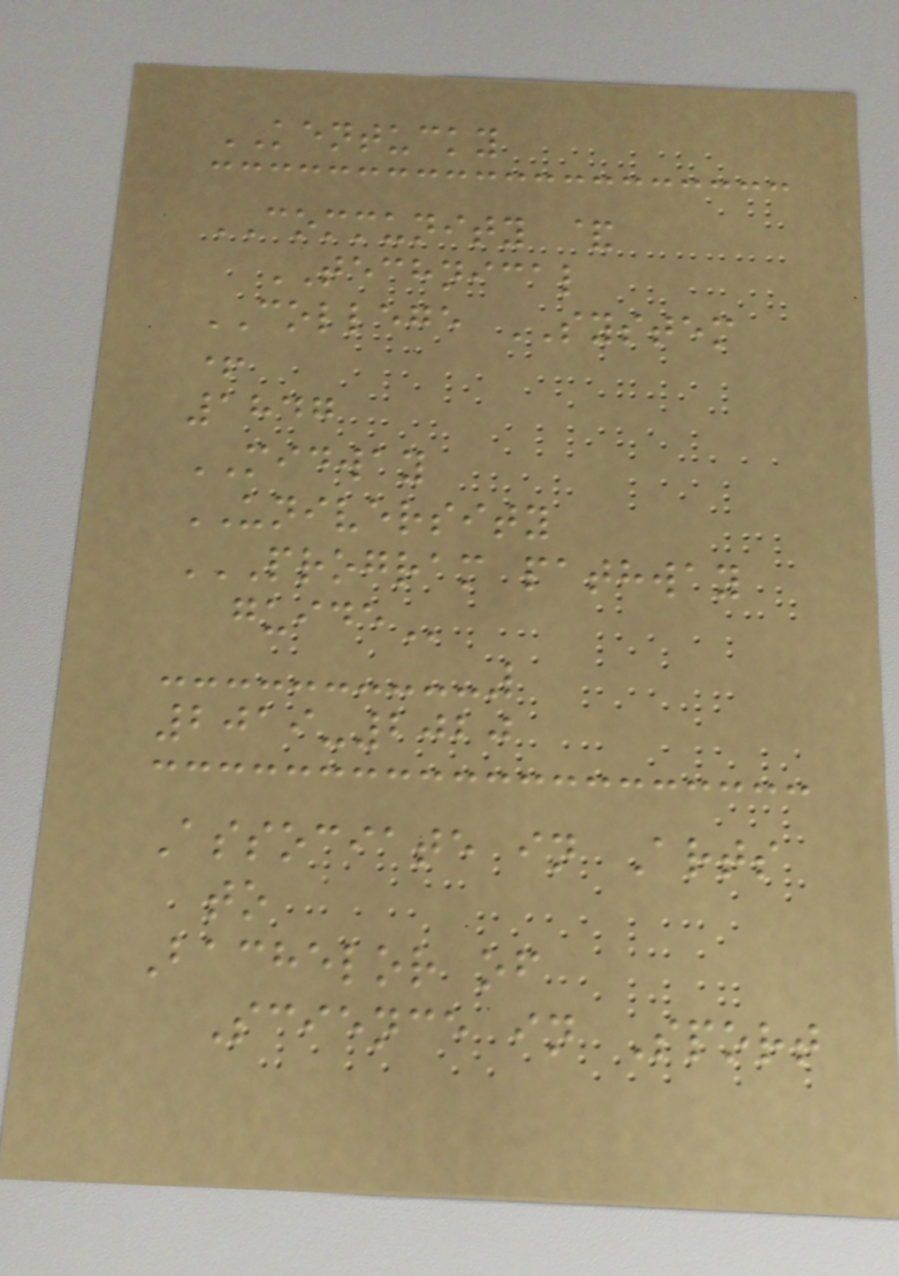KENTUCKY
COMMUNITY &
TECHNICAL
COLLEGE SYSTEM
+
1847
MIDWAY
UNIVERSITY
PROGRAM PATHWAY
GUIDE
2019-2020
Associate in Arts
to
Bachelor of
Science in Sport
